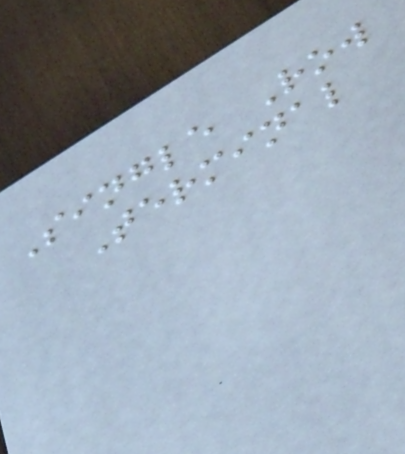Single Row
Terminal
